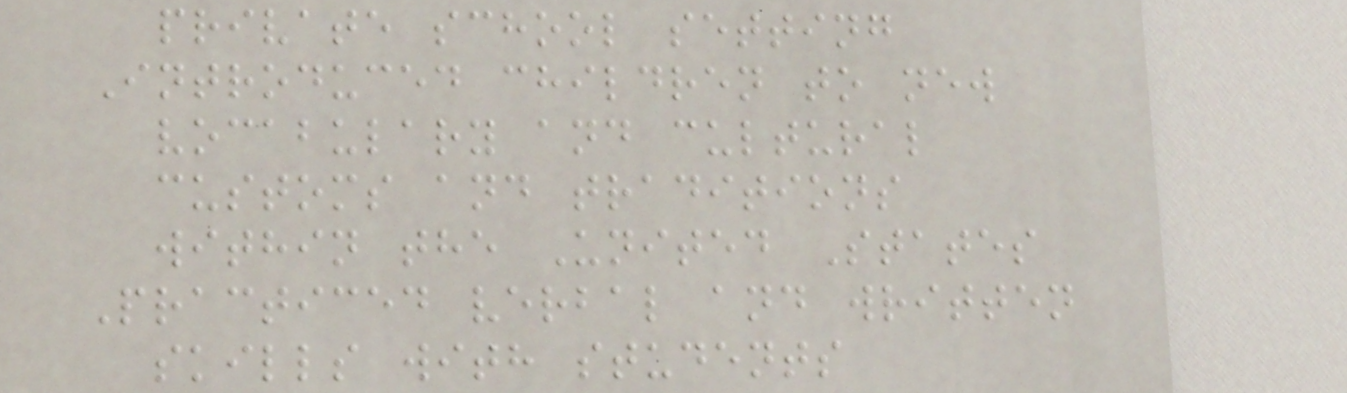private school setting
Introduced children to new
vocabulary and cultural
customs and traditions
within the United States
Practiced verbal and written
skills with students
